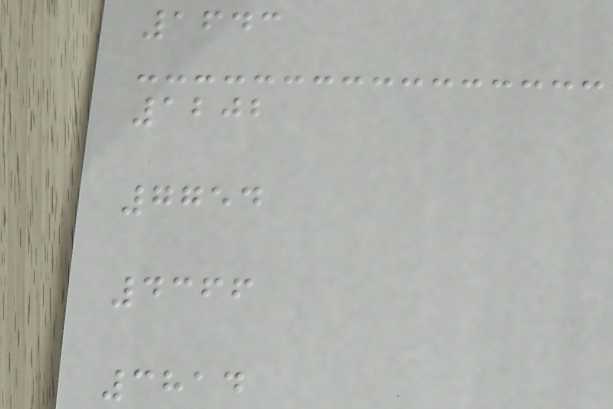1643
1202
7754
4366
3814
